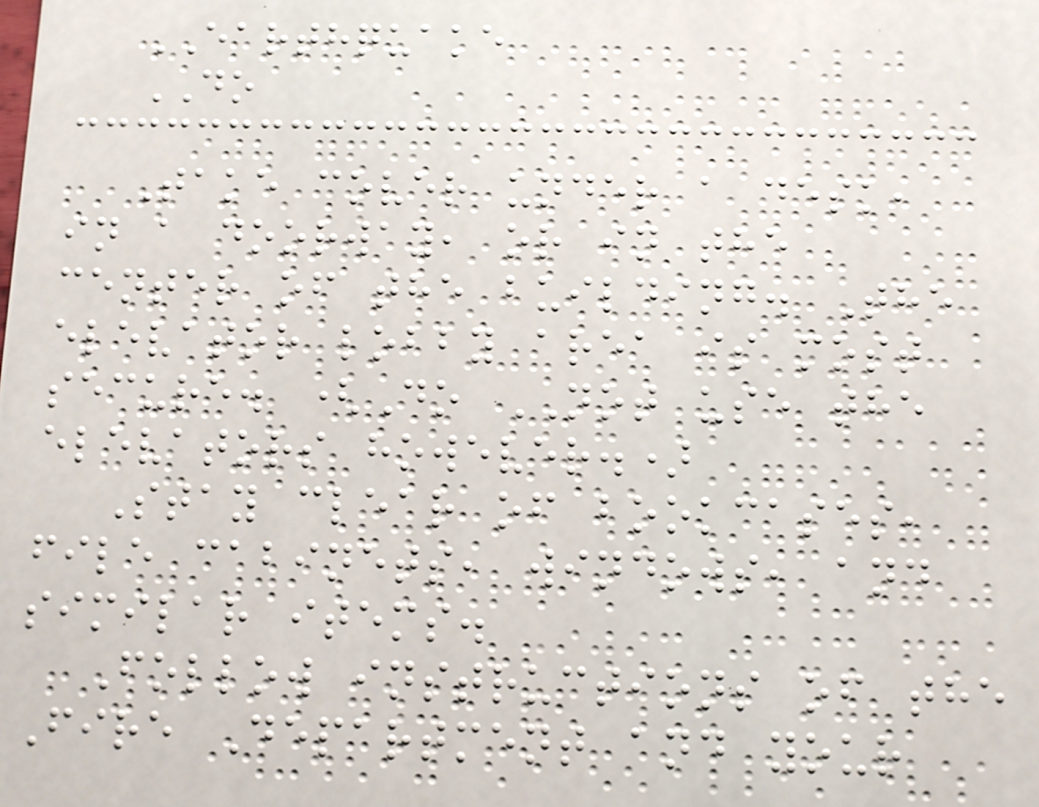EARTHQUAKE
DO
Take cover under a desk,
in a doorway, or in the
center of the building. The
elevator lobby area is most
secure. (Do NOT use the
elevators however.)
Stay clear of bookcases,
file cabinets, windows, and
similar items.
Follow instructions of the
Fire Department and your
